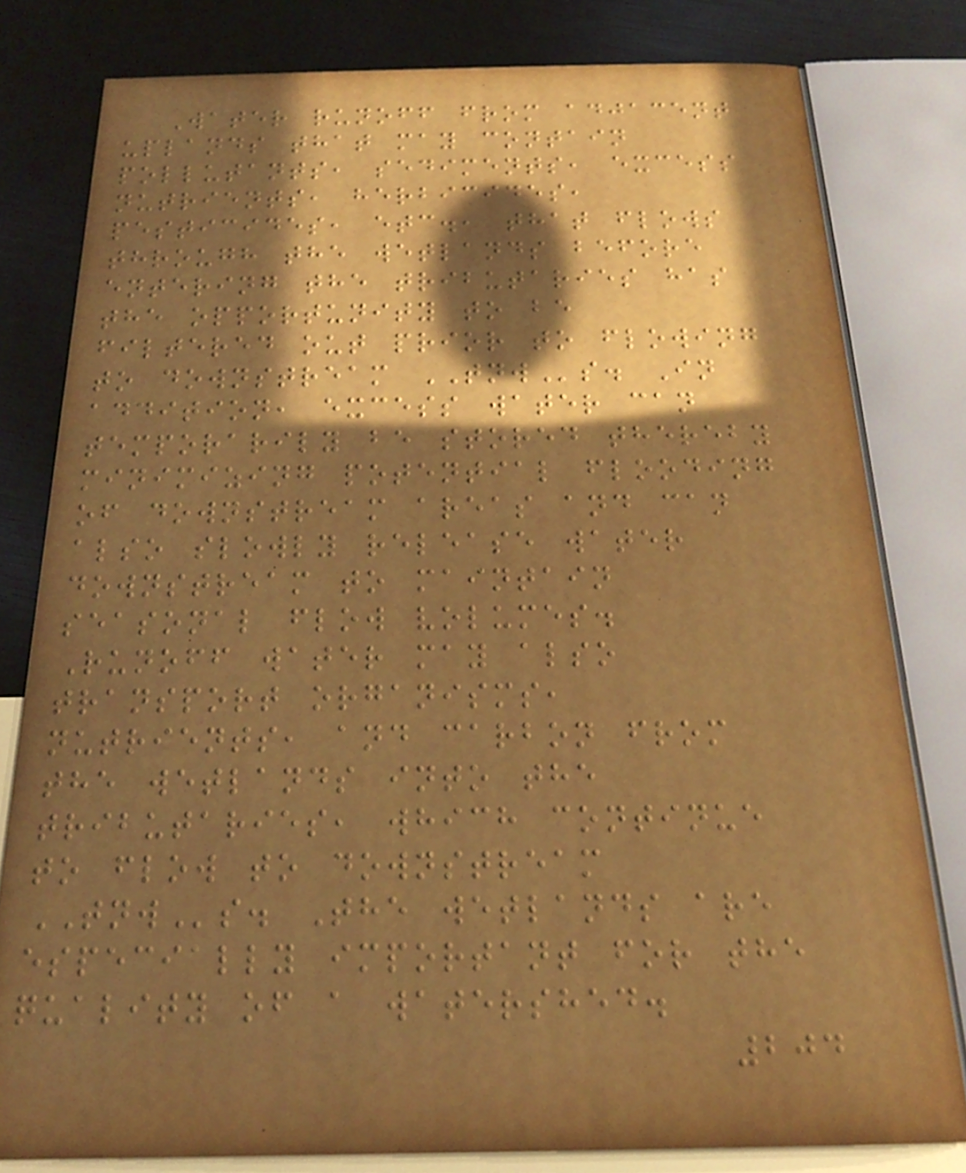Water runoff from adjacent
uplands that may contain
pollutants, sediments, excess
nutrients, herbicides,
pesticides, etc., that flows
through the wetlands before
entering the tributaries has
the opportunity to be
filtered out prior to flowing
to downstream TNWs. In
addition, excess water can
temporarily be stored thereby
minimizing potential flooding
of downstream areas and can
also slowly release water
downstream to maintain
seasonal flow volumes.
Runoff water may also
transport organisms,
nutrients, and carbon from
the wetlands into the
tributaries, which continue
to flow to downstream
TNWs. The wetlands are
especially important for the
quality of a watershed.
204
